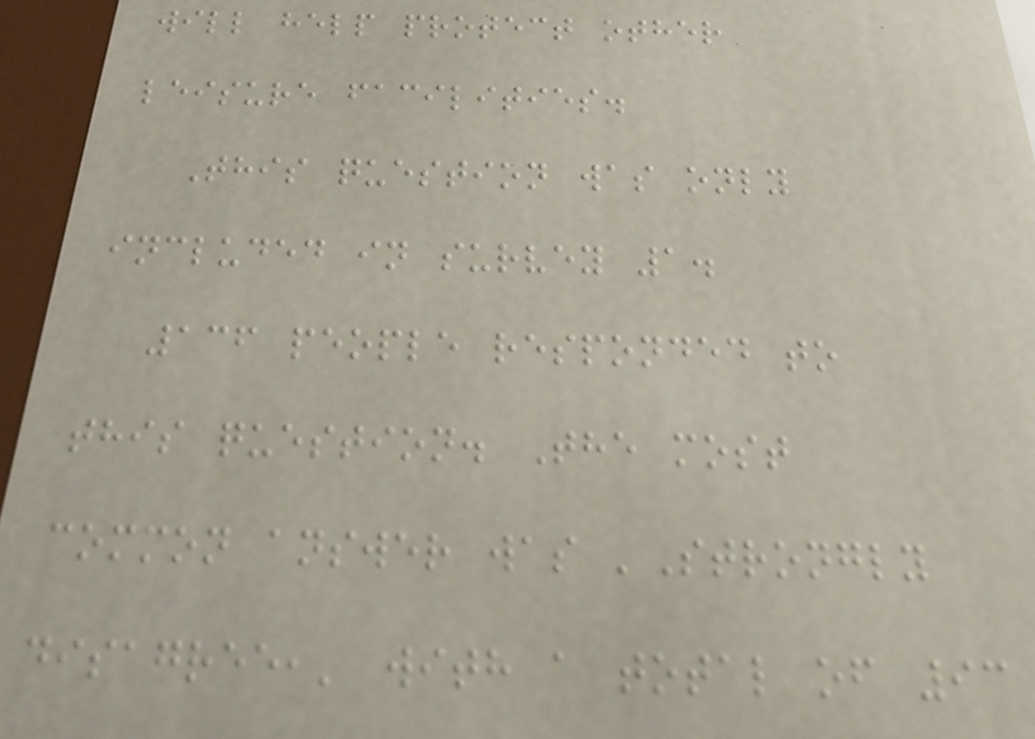will help protect other
leisure facilities.
This question was only
included in survey 1.
136 people responded to
this question. The most
common answer was 'Strongly
disagree,' with a total of 93
